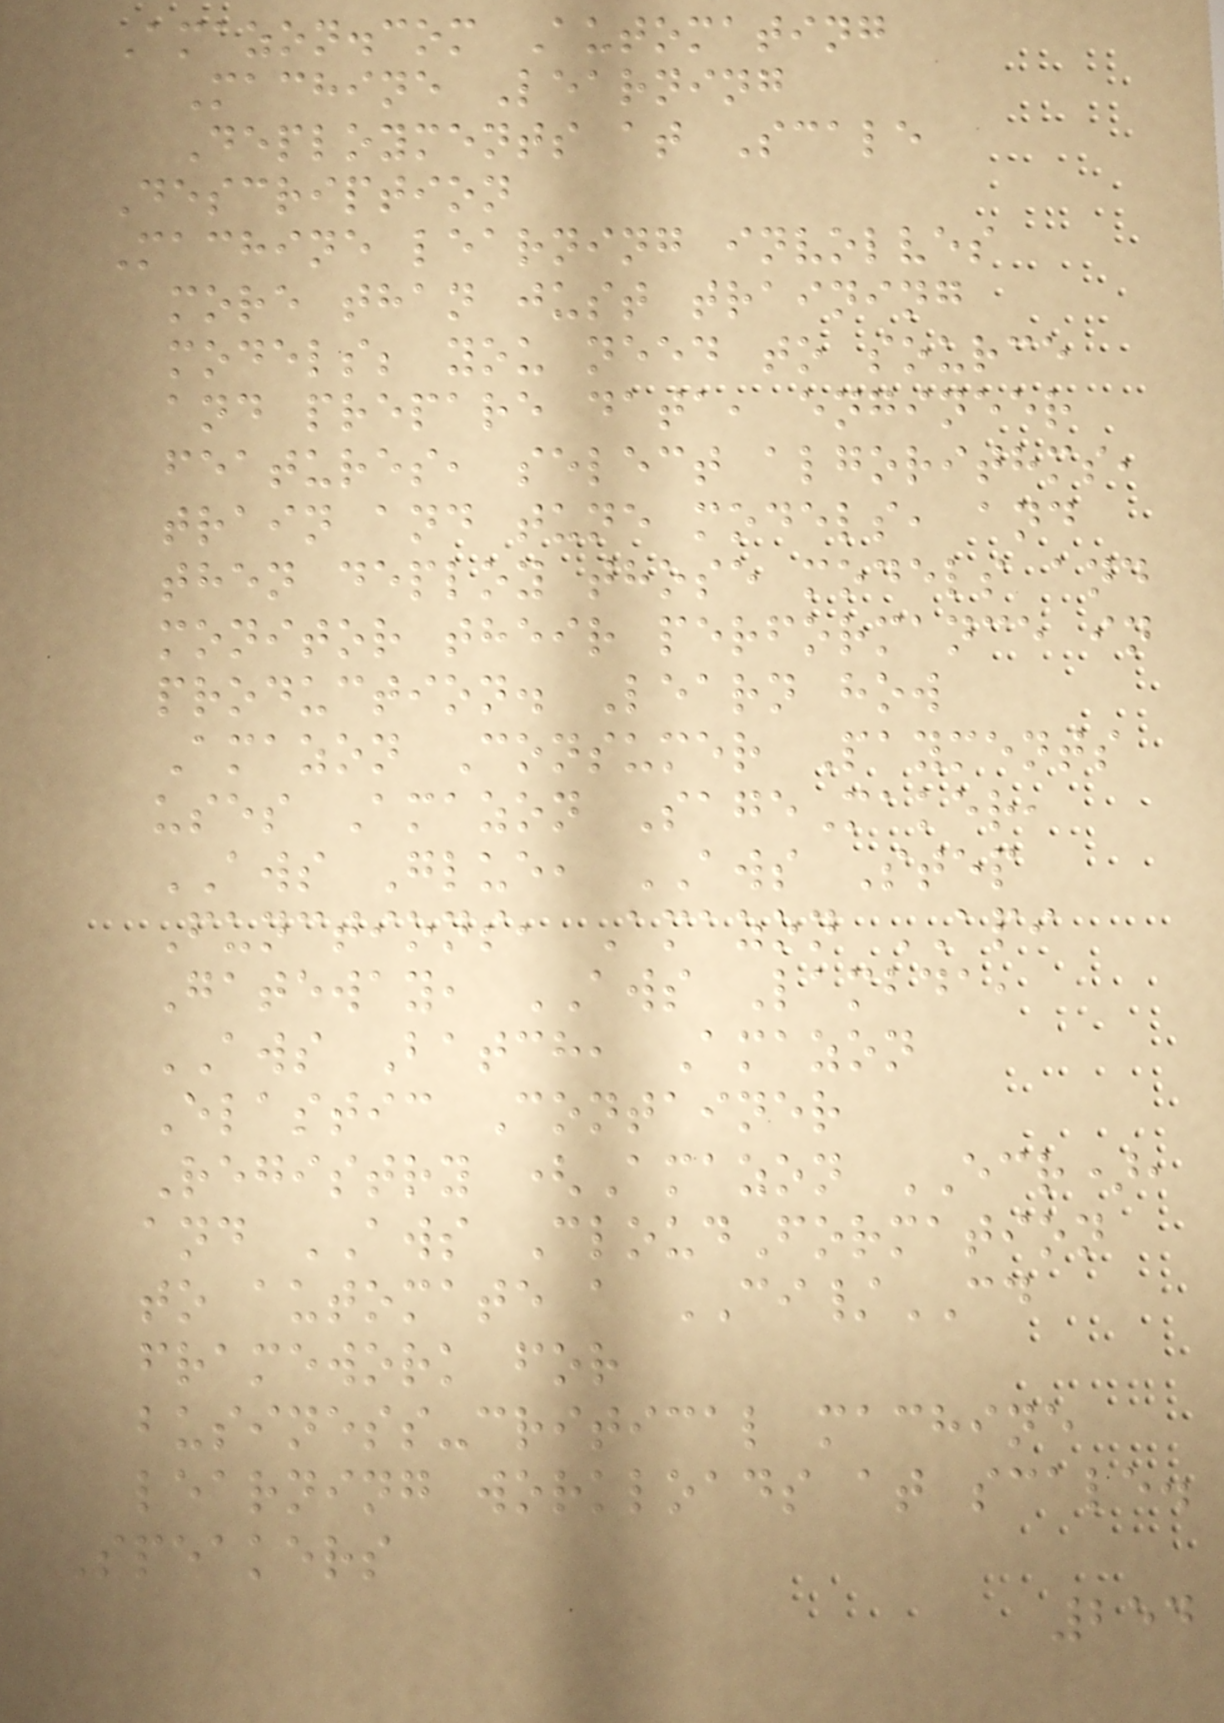Amazon.com Automating
Machine Learning
Deployments at Scale
Description
Machine learning involves
more than just training
models; you need to source
and prepare data, engineer
features, select algorithms,
train and tune models, and
then deploy those models and
monitor their performance in
production. Learn how
Amazon Consumer Payments
uses Amazon SageMaker,
AWS Glue, AWS Step
Functions, Amazon API
Gateway, AWS Lambda,
AWS Batch, Amazon
Elastic Container
Registry (Amazon ECR),
and AWS CloudFormation
to automate a CI/CD
framework for
business-critical machine
learning workloads at scale.
Speakers
254
